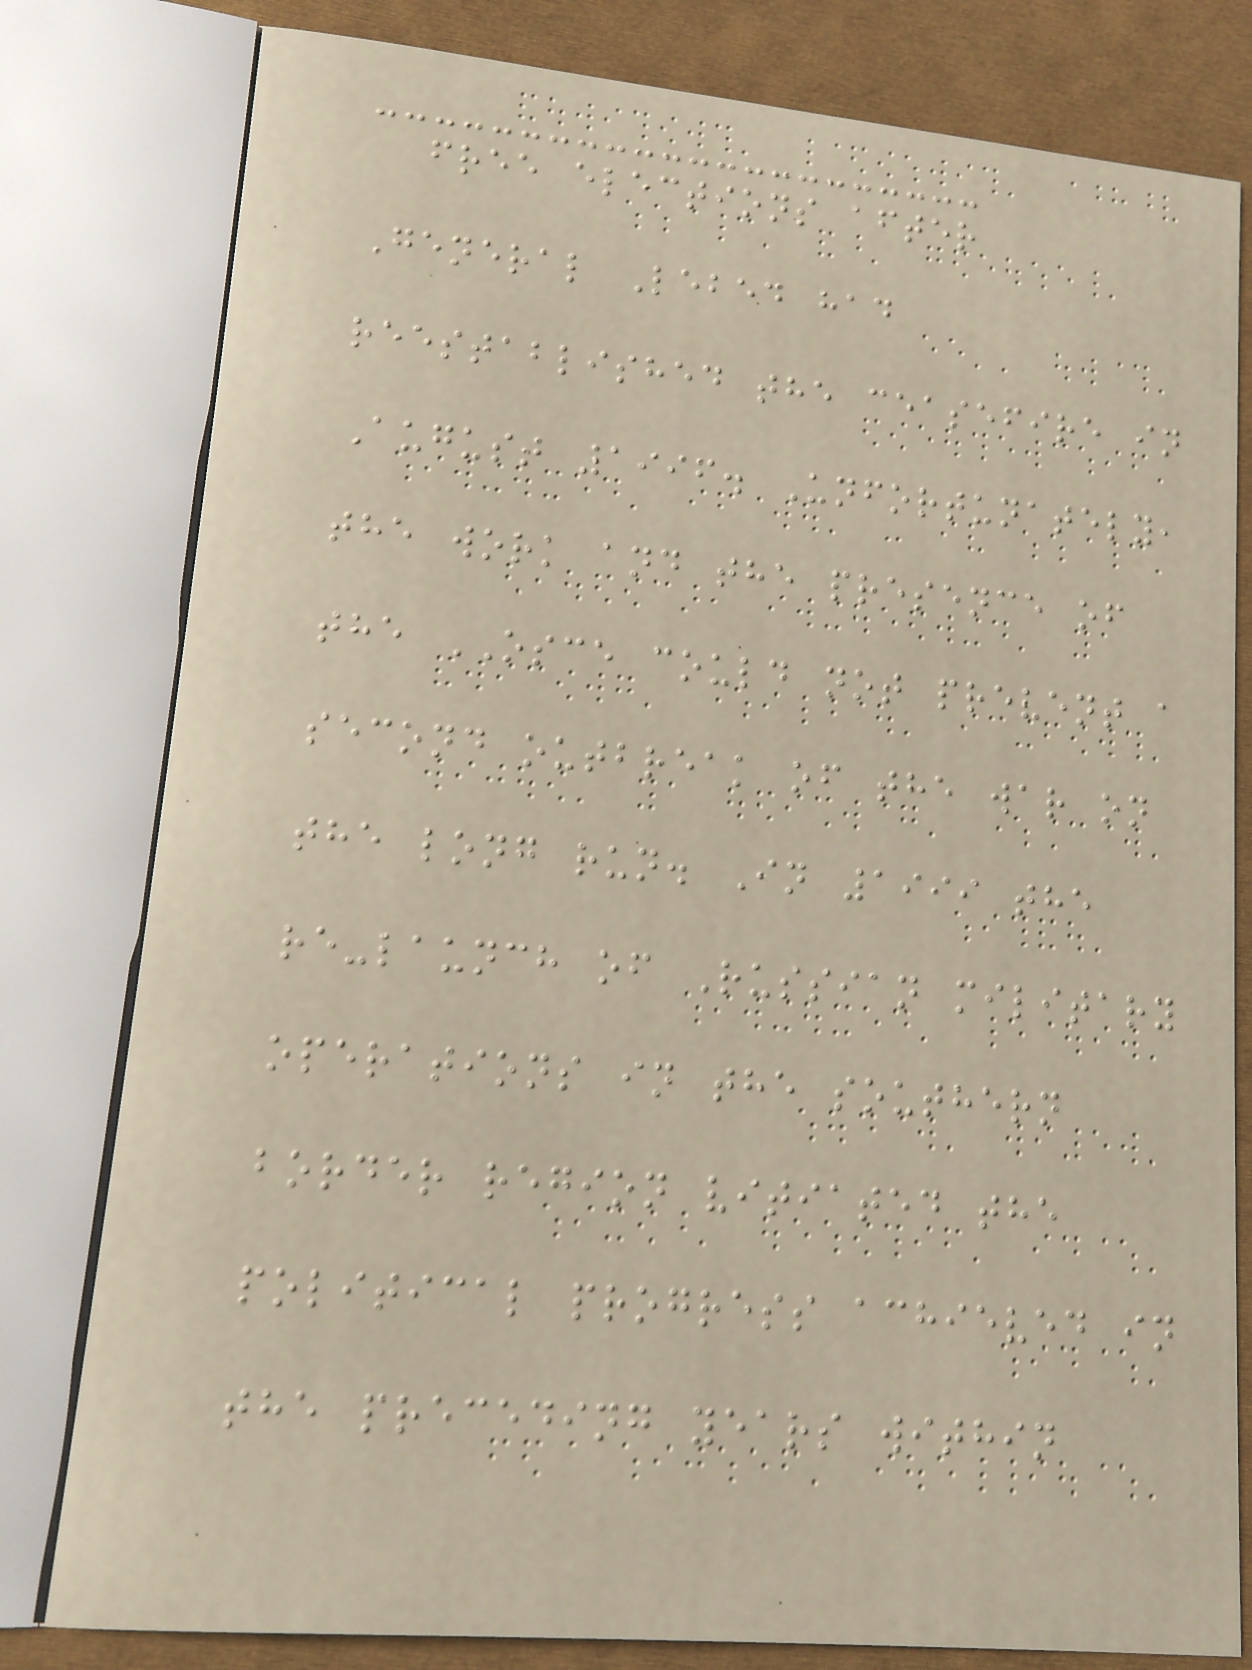free elections after
General Lebed had
reestablished the ceasefire in
August 1996. Unfortunately,
the work and the presence of
the OSCE could not prevent a
second outbreak of the war on
the long run. In 1999 the
re-launch of Russian military
operations in the southern
border region vitiated the
political progress achieved in
the preceding years within
